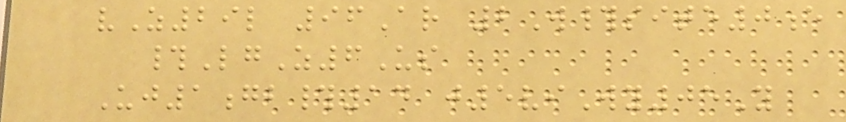vZ29l 96Ar 2W#site0e
#LgZ6Us
Uj1gb#14 j5viWy05Y
